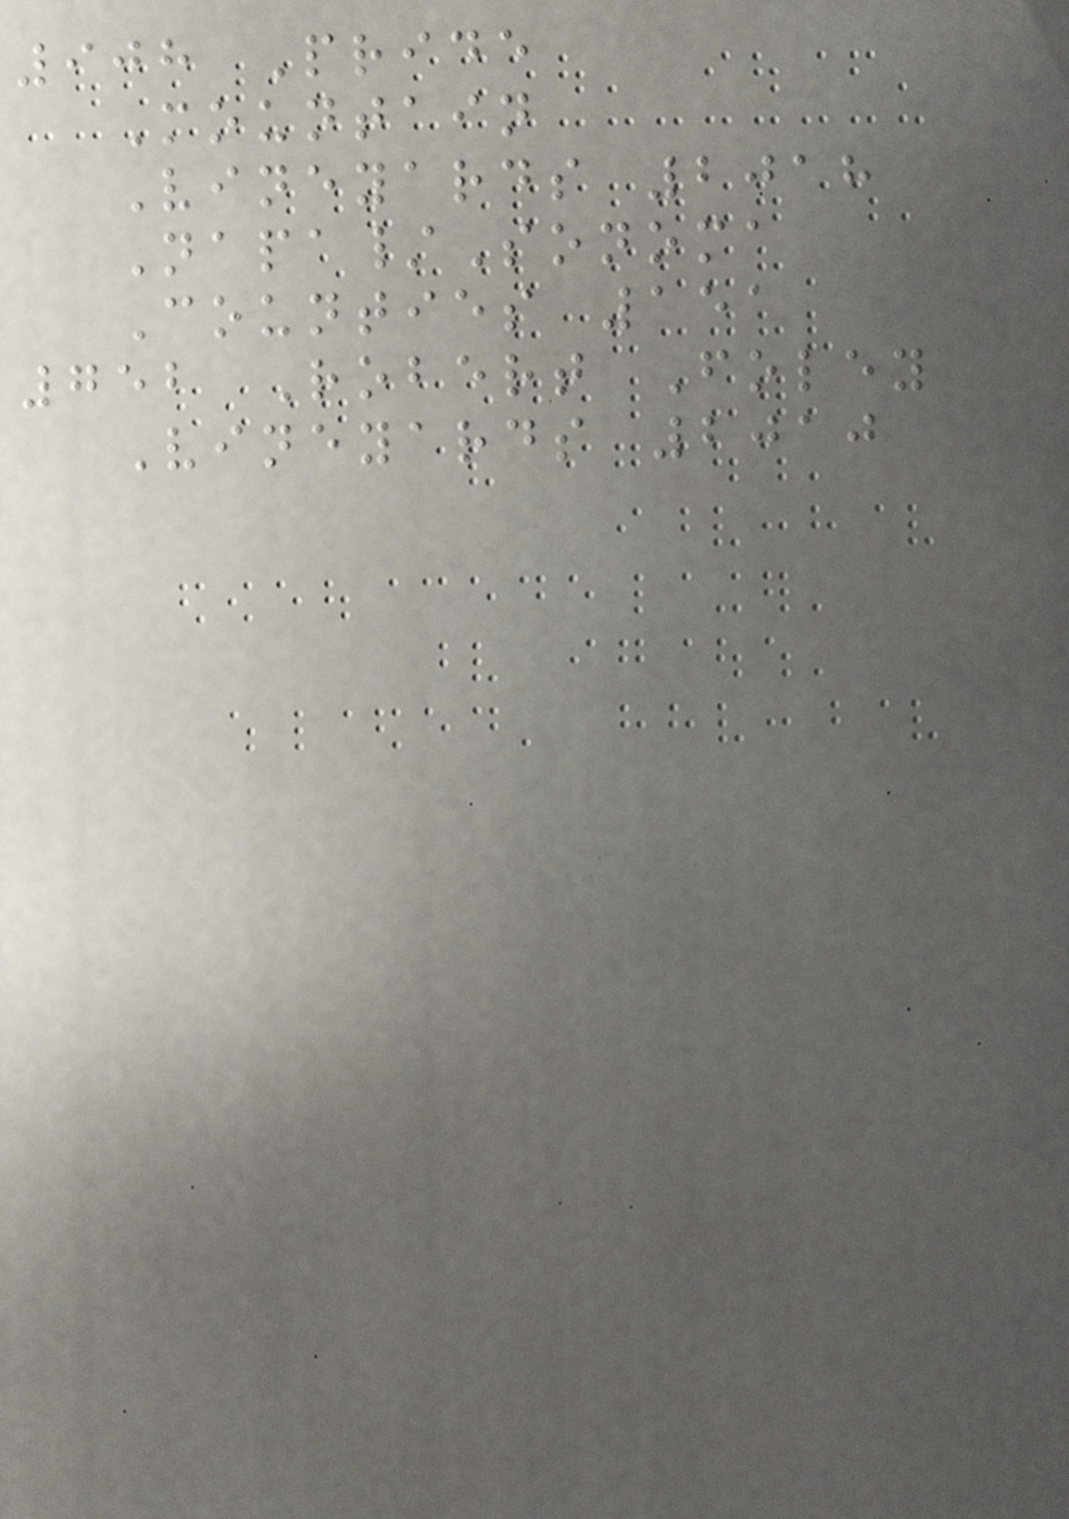908 Pride
Mountain
Vineyards 2018
Napa/Sonoma
Counties 151
752 Robert Foley
Vineyards 2010
